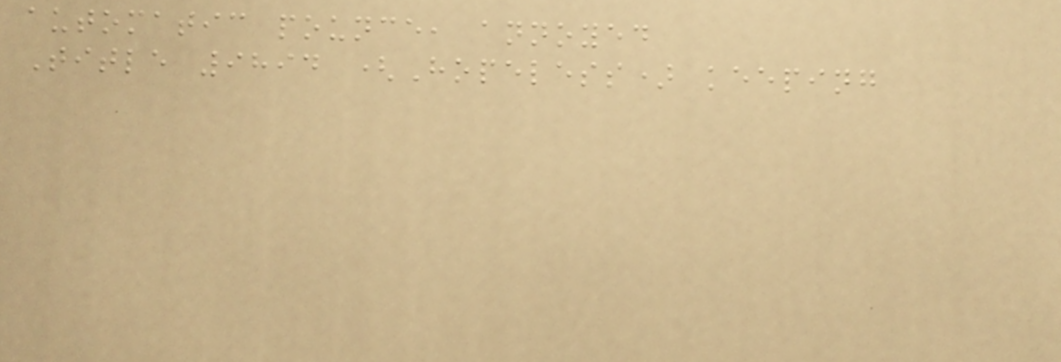automatic pounce, annoyed
Title 9894 (Hopeless) keeping
